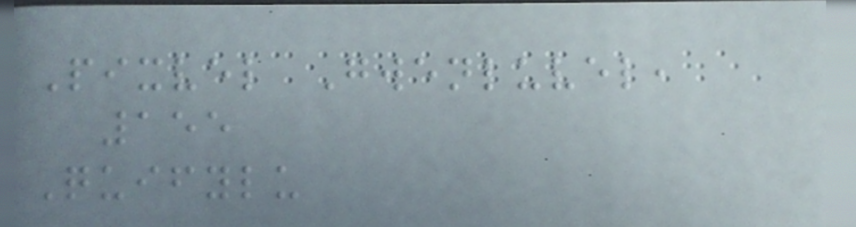Pixvel Gwenluvel,
155
Quifylu
